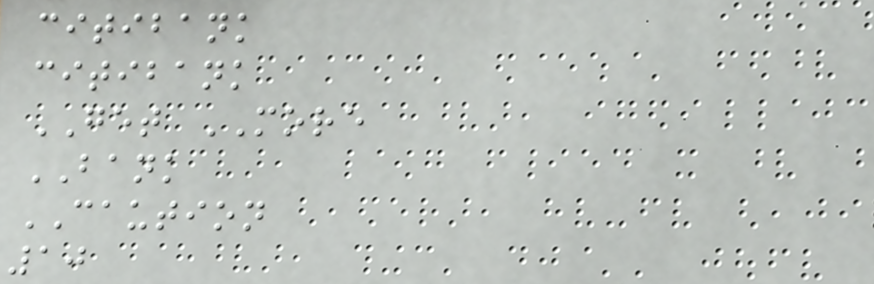citibank
citibank
GET MORE
BANK
CAUTION
10
